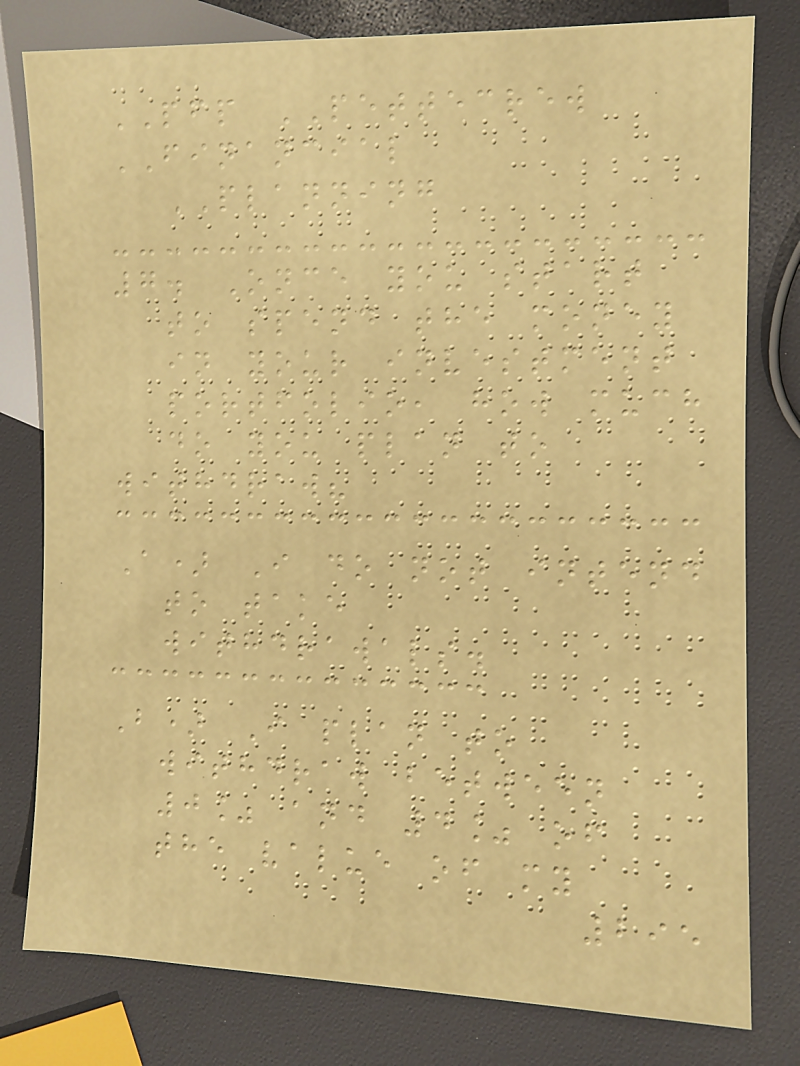PFP PETTECREW
FINANCIAL
PLANNING
7. Once you start
to spend the money
in your investment
portfolio, how much
do you plan to
withdraw?
A) I do not intend
to take
withdrawals.
B) I plan to
withdraw between
0% and 4% of
the value of my
295
